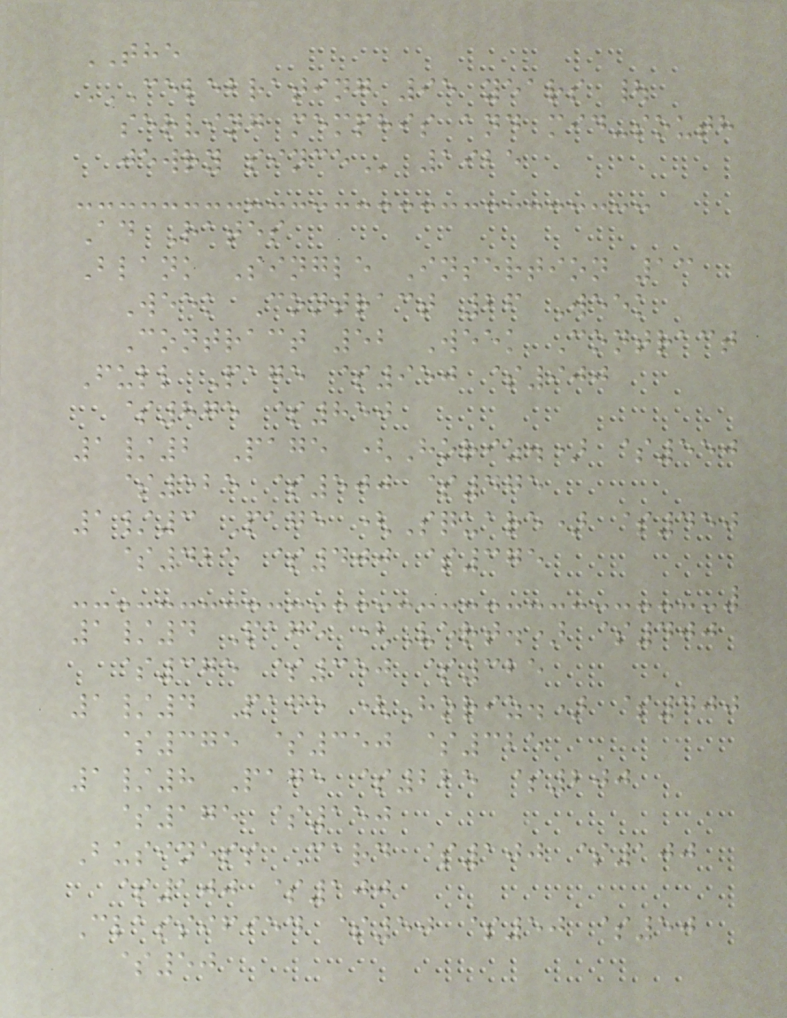THE
CELEBRATING 95 YEARS |
SERVING MEMPHIS AND MID-SOUTH
JEWRY SINCE 1925
Ad Rates
Blank Single Insertion 13
Week Contract 26 Week
Contract 52 Week Contract
Full Page $950 $900
$875 $850
1/2 Page (Horiz.) $550
$525 $500 $475
1/3 Page (Square) $450
$425 $400 $375
1/4 Page (Vert.) $400
$375 $350 $325
1/4 Page (Horiz.) $400
$375 $350 $325
1/8 Page $225 $200
$175 $150
Business Card $100 $100
$100 $100
Classified $50 $50 $50
$50
